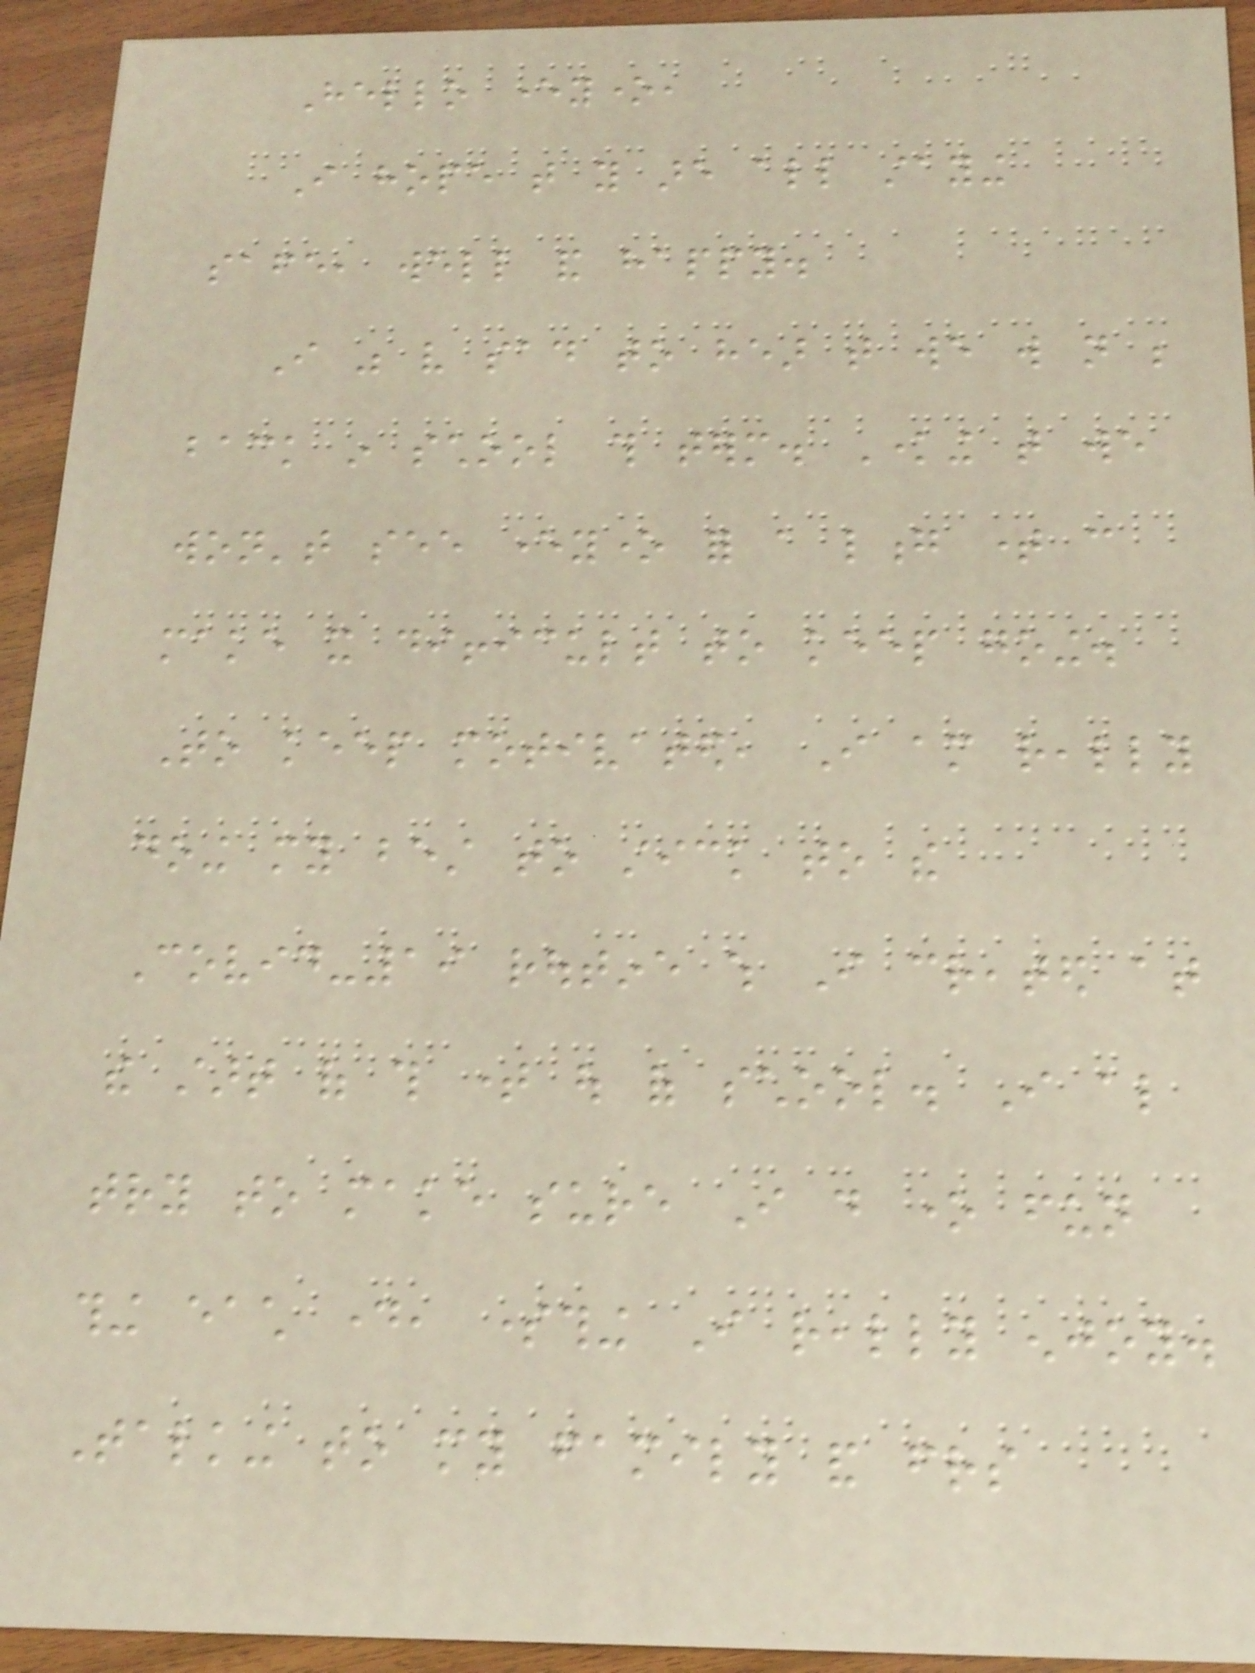Hello everyone,
I hope that you are all staying
safe, well and happy.
I was very sad to hear that we will not be
back in school this term. Knowing that we
won't see everyone for a long time can
make it difficult to keep going.
To keep motivated, I am really
doing my best to stick to the
Covid-19 routine which I created at
the start of this time out of school. I also
try to make sure I do one fun
thing each day, something I really enjoy.
Talking to my family and friends
